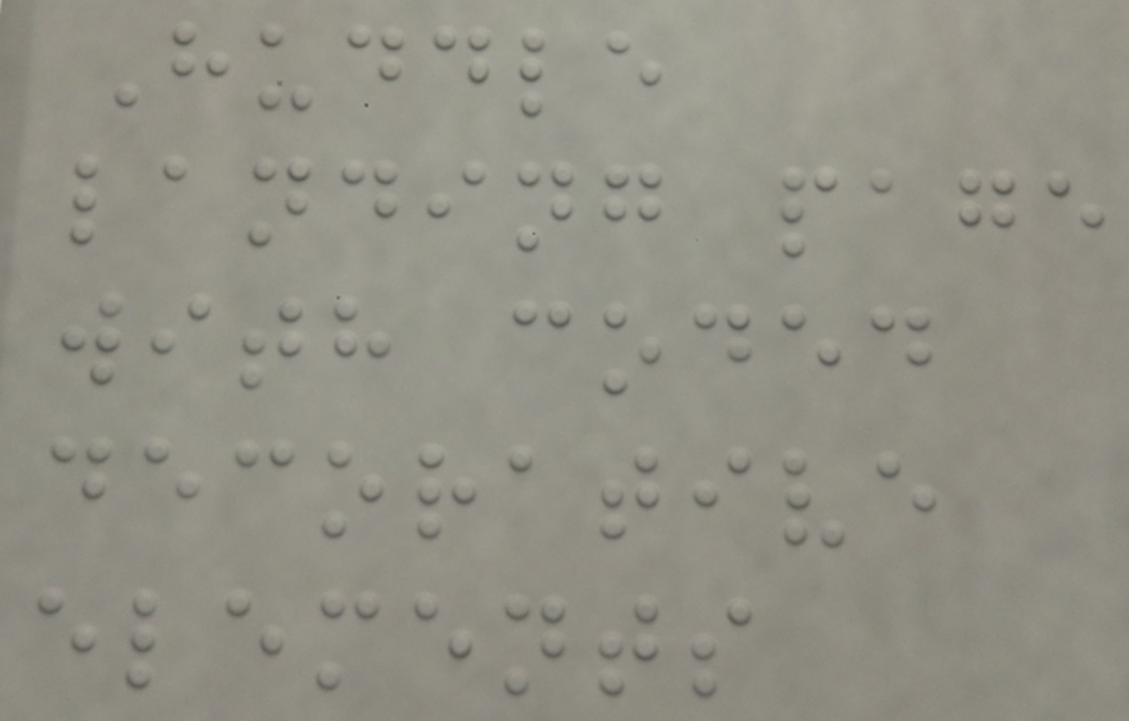Huddle
landing page
with coded
decorative
elements
